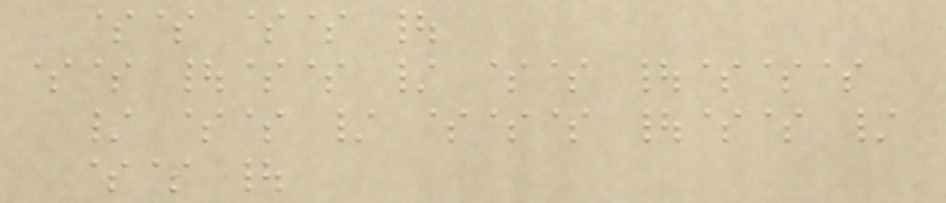$$ $$ |
$$ |$$ / $$ |$$$
/ $$ / $$$ |$$ /
$$ |
